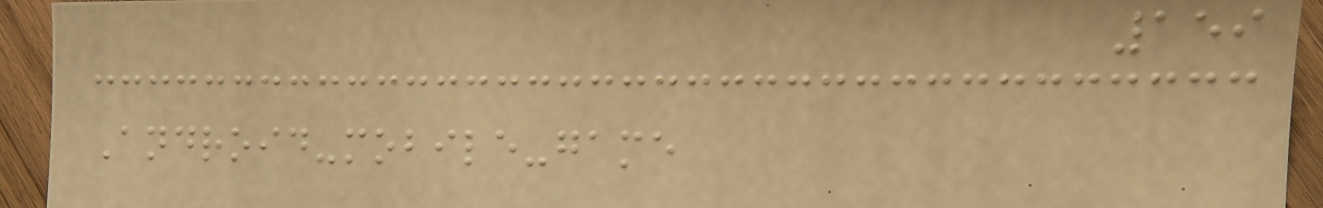159
Android-mobile-game
